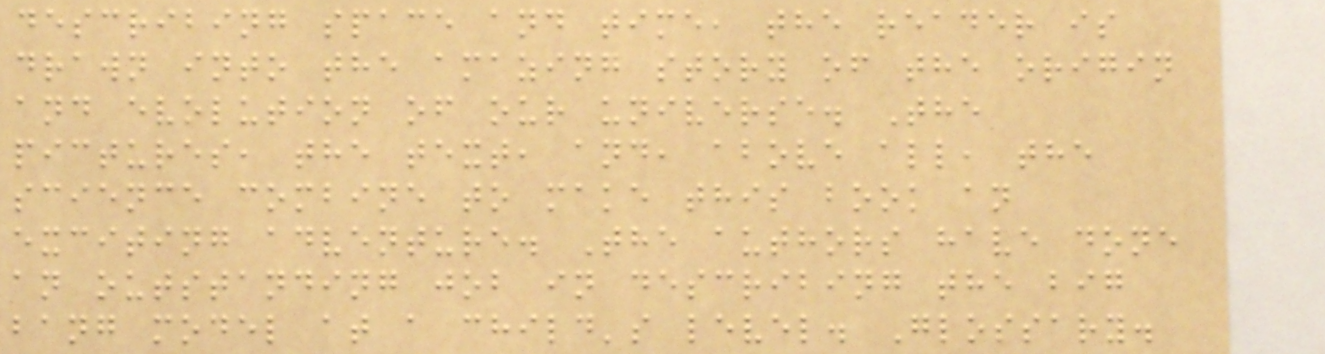describing space and time, the reader is
drawn into the amazing story of the origin
and evolution of our universe. The
pictures, the text, and, above all, the
science combine to make this book an
exciting adventure. The authors have done
an outstanding job in describing the big
bang model at a child's level. Glossary.
